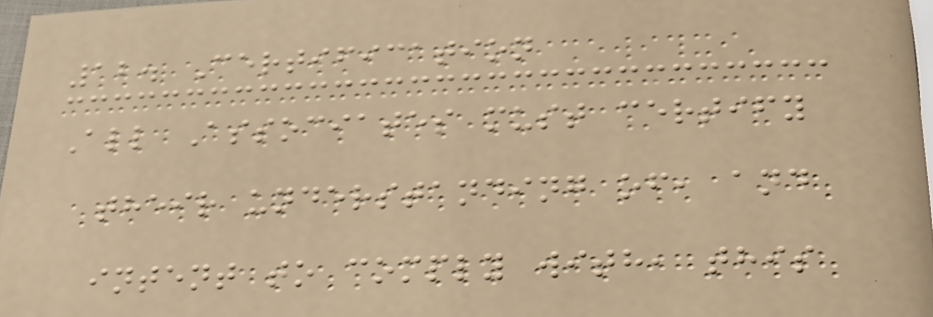12. Certification
All Associates must certify
their understanding of, and
intent to comply with, this
